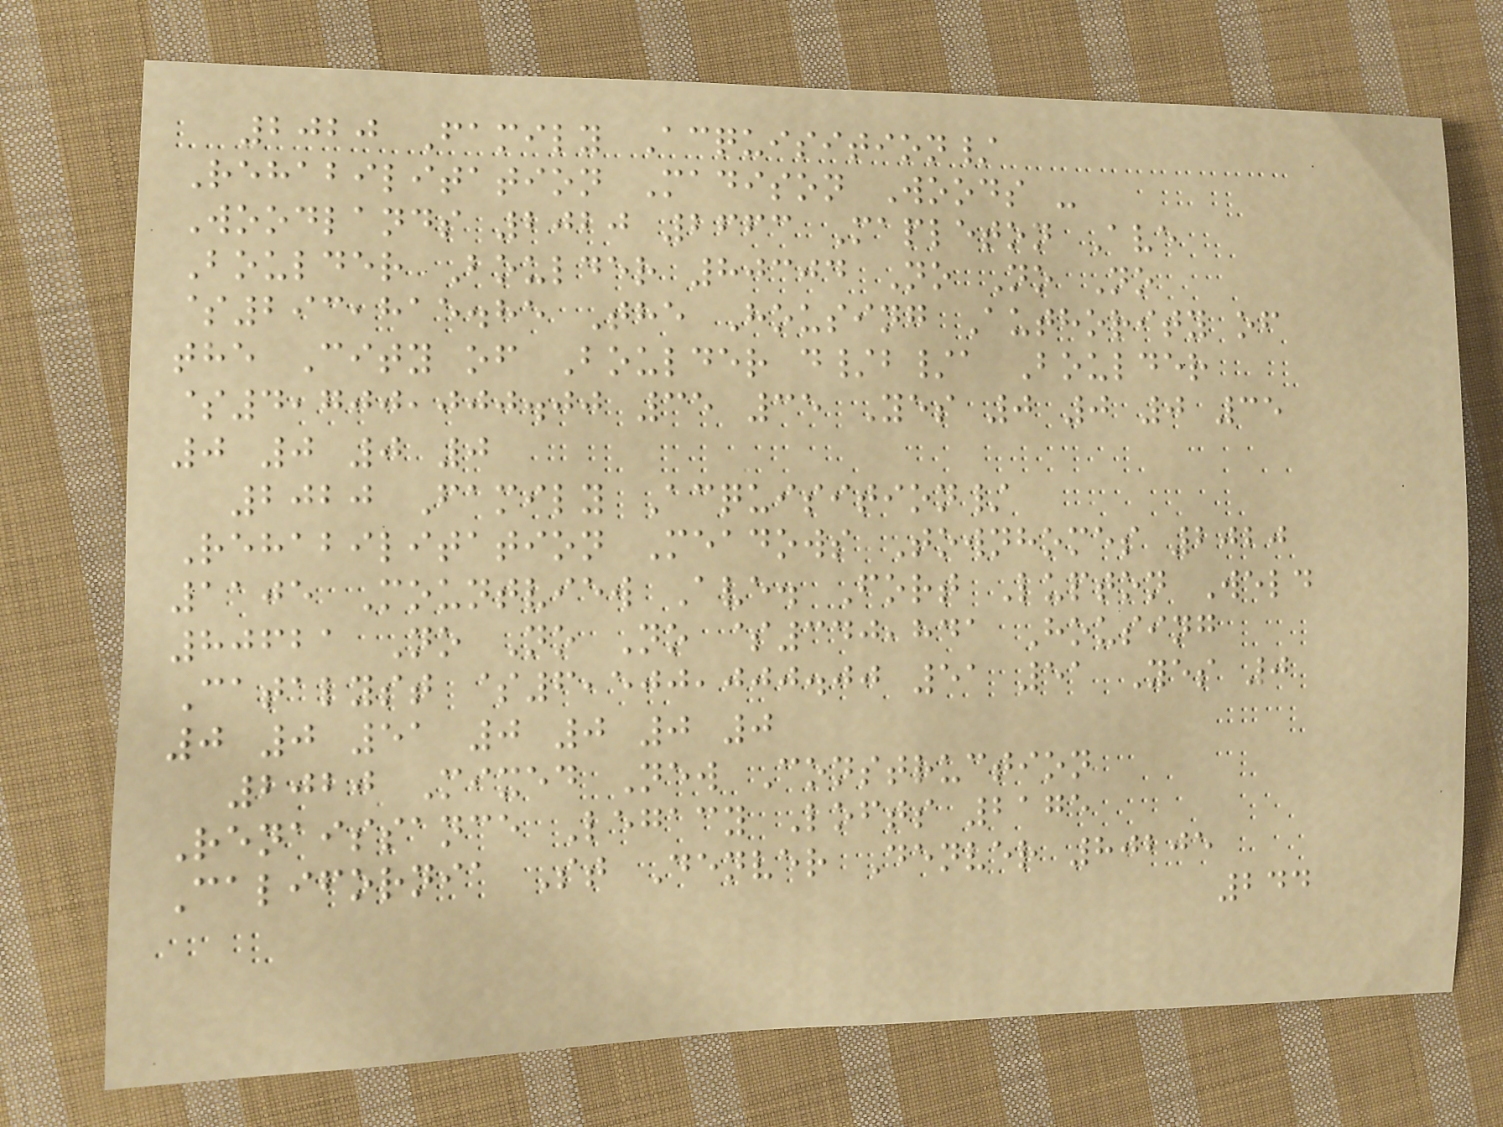2020 Family Acquisition/
Rehabilitation Madison Woods -
Woodlands 2020 2663 Mapleton Ave
Boulder Boulder 80304 No No No
$293,815.85 The Housing Authority of
the City of Boulder d/b/a Boulder
$4,700,000.00 35 35 Yes 0 0 0 35
0 0 0 0
2020 Family Acquisition/
Rehabilitation Meadows Townhomes 2020
1105 Mountview Ave. Fort Lupton Weld
80621 No No No $340,841 Housing
Catalyst $6,500,000.00 51 51 Yes 0
0 0 51 0 0 0 0
2020 Mixed New Construction
Renaissance Legacy Lofts 2175
California St Denver Denver 80205
244
